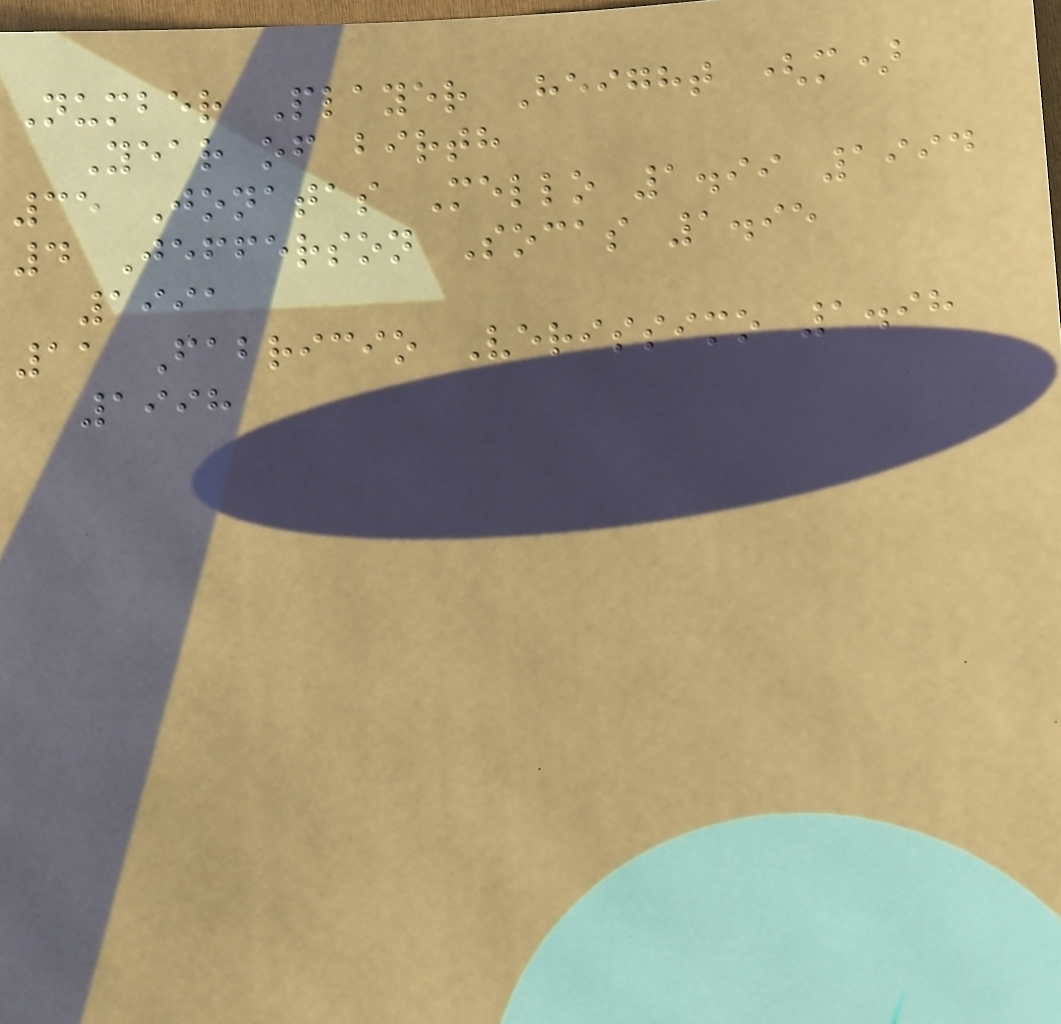Number Player Height (m)
Year of birth
35 Jonatas Mello 1.99 1994
4 Jefferson Socas 1.95
1991
11 Fabricio Verissimo 1.98
1998
